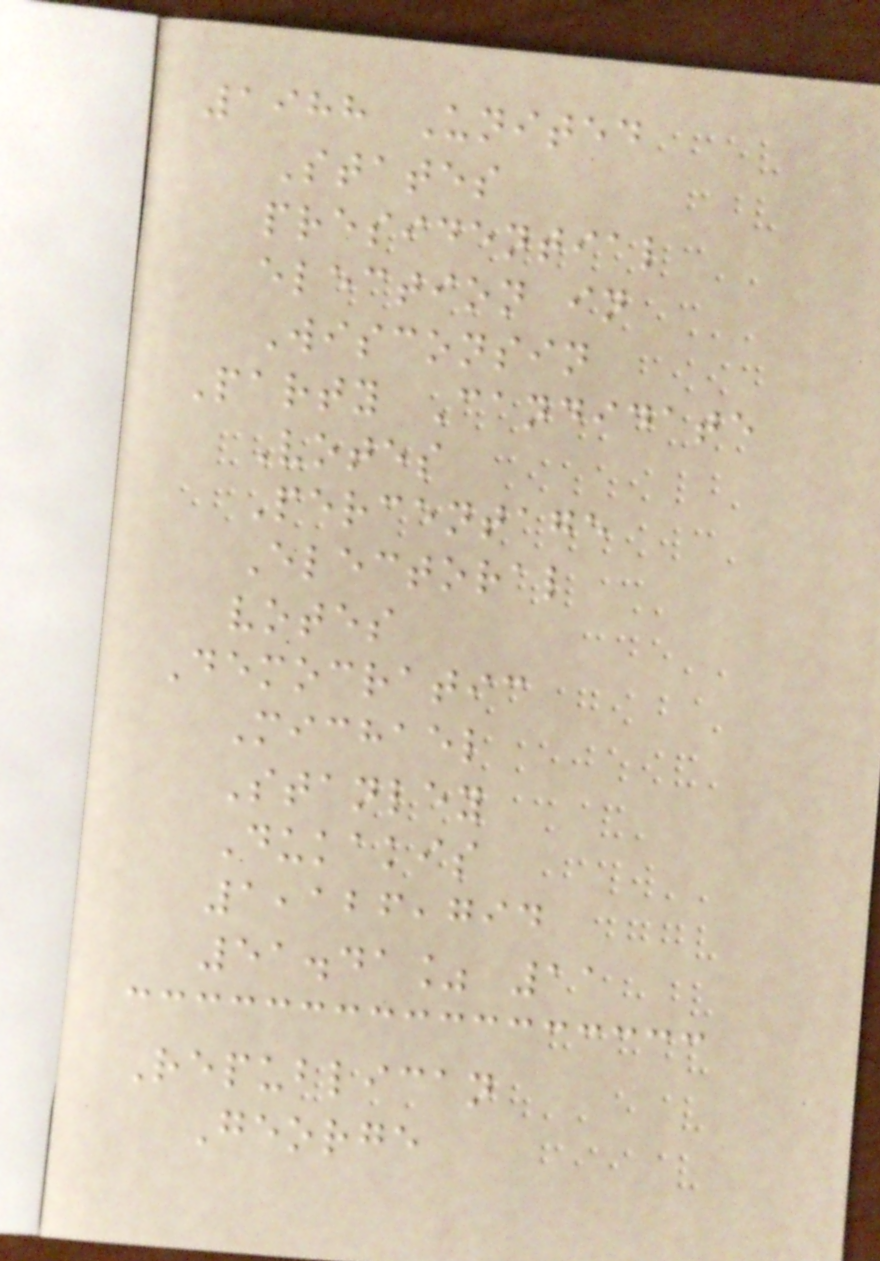1988 United
States
presidential
election in
Wisconsin
Party Candidate
Votes
Percentage
Electoral
votes
Democratic
Michael
Stanley
Dukakis
1,126,794
51.41% 11
Republican
George
